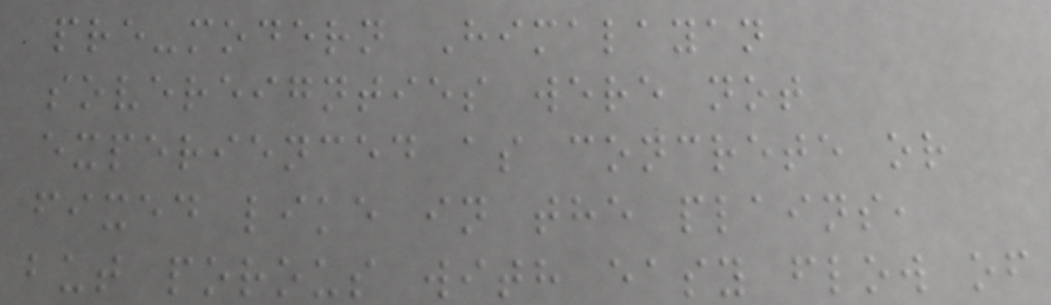pre-modern Himalayan
sovereignties were not
experienced as concrete or
fixed like in the plains,
but porous with easy flow of
